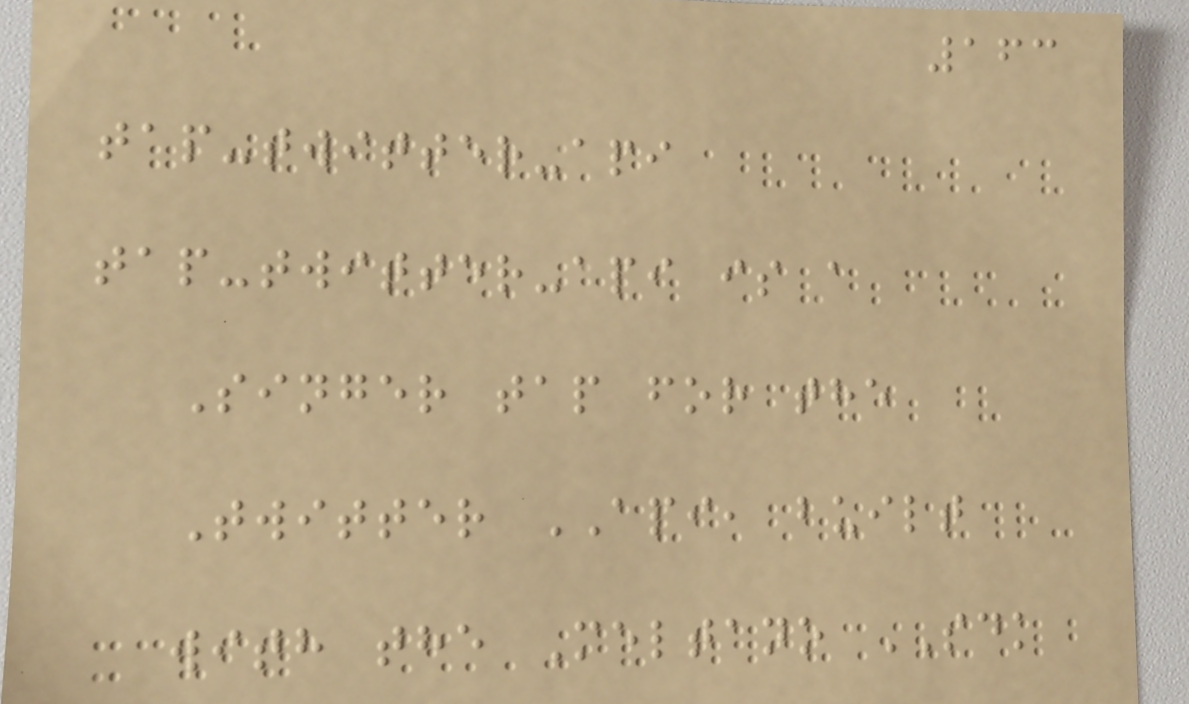163
tap-twitter-api
tap-twitter-api is a
Singer tap for the
Twitter API, built
with the Meltano SDK
